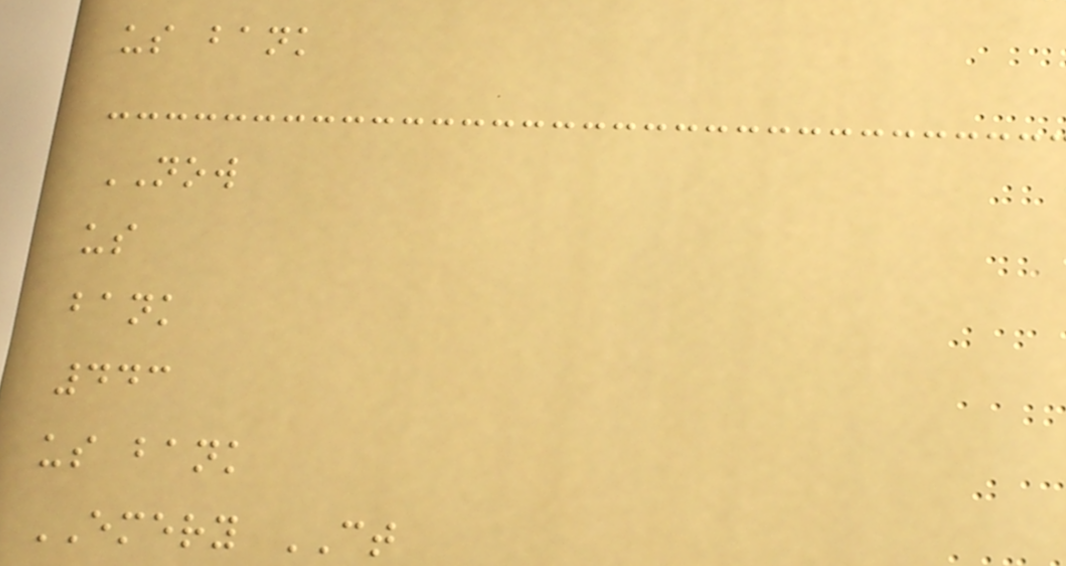us bank
NOW
us
bank
443
us bank
EMERY CT
